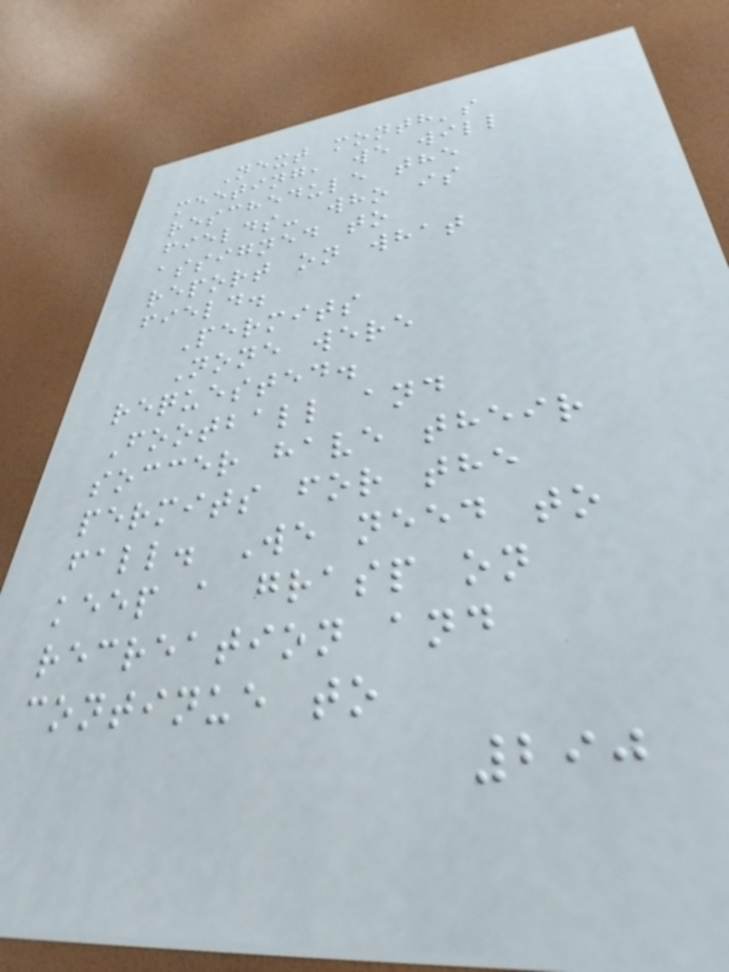Next month's
meeting, we will
reschedule the
fields- who is
assigned to
report on what
field.
Permits
None were
requested.
Football and
soccer have their
permits for the
fall. We need to
keep a grasp on
recreation and
continue to
290
